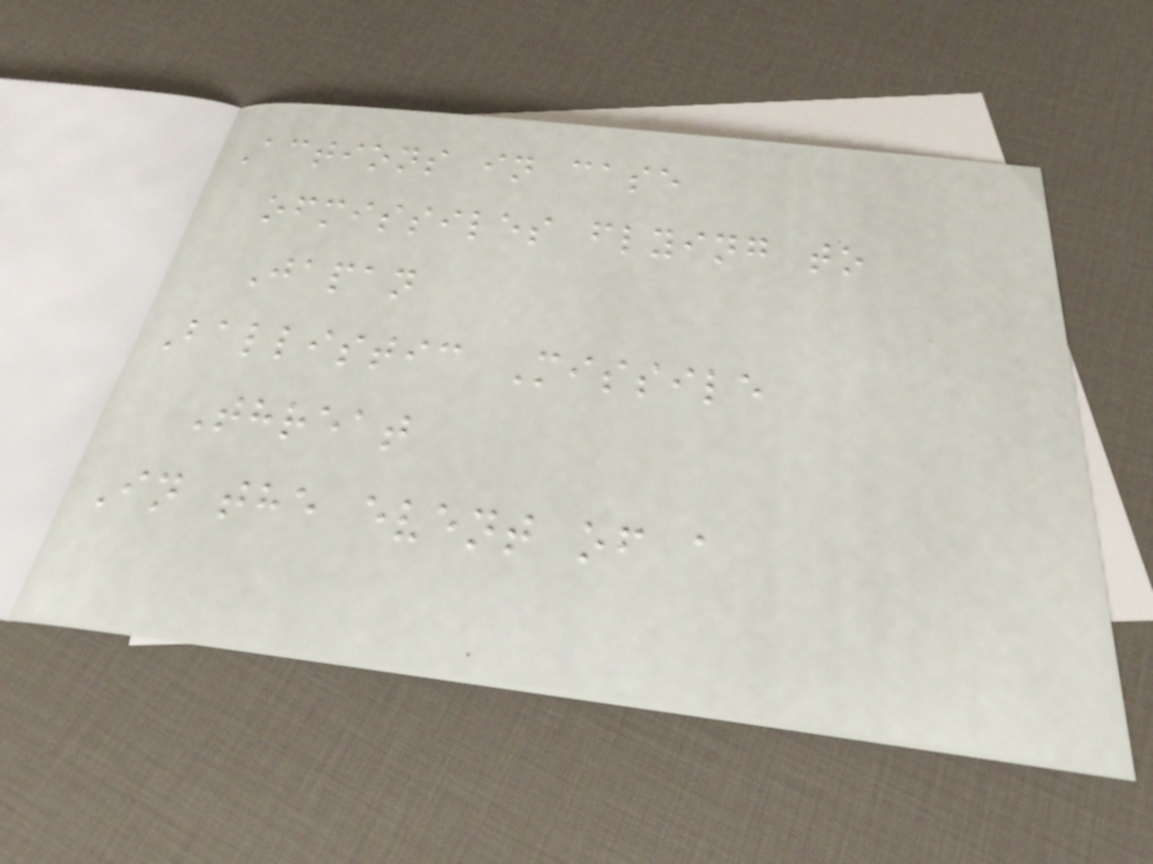Actions in case
ofmissiles flying to
Japan
Ballistic Missile
Threat
In the event of a
